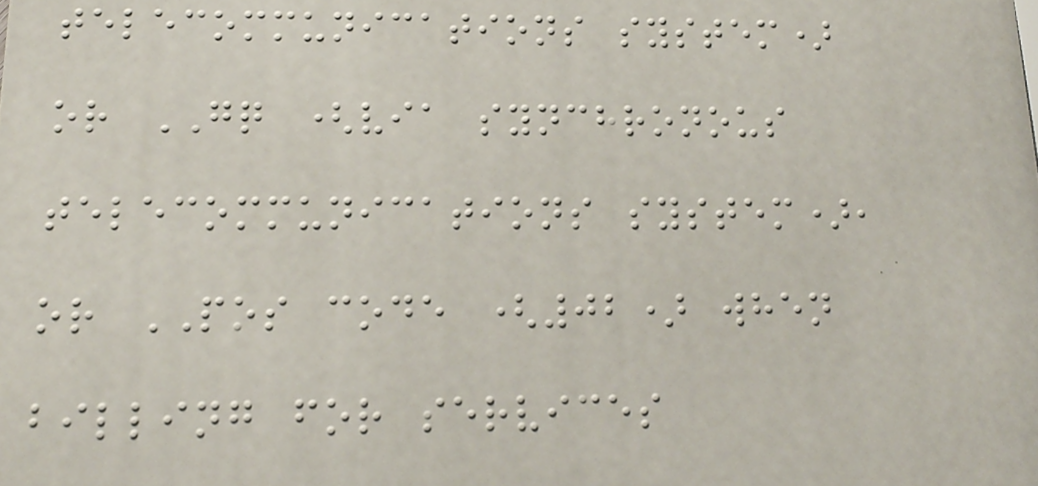telecommunications system)
or GQ (via synchronous
telecommunications system),
or POS code (02) when
billing for services
